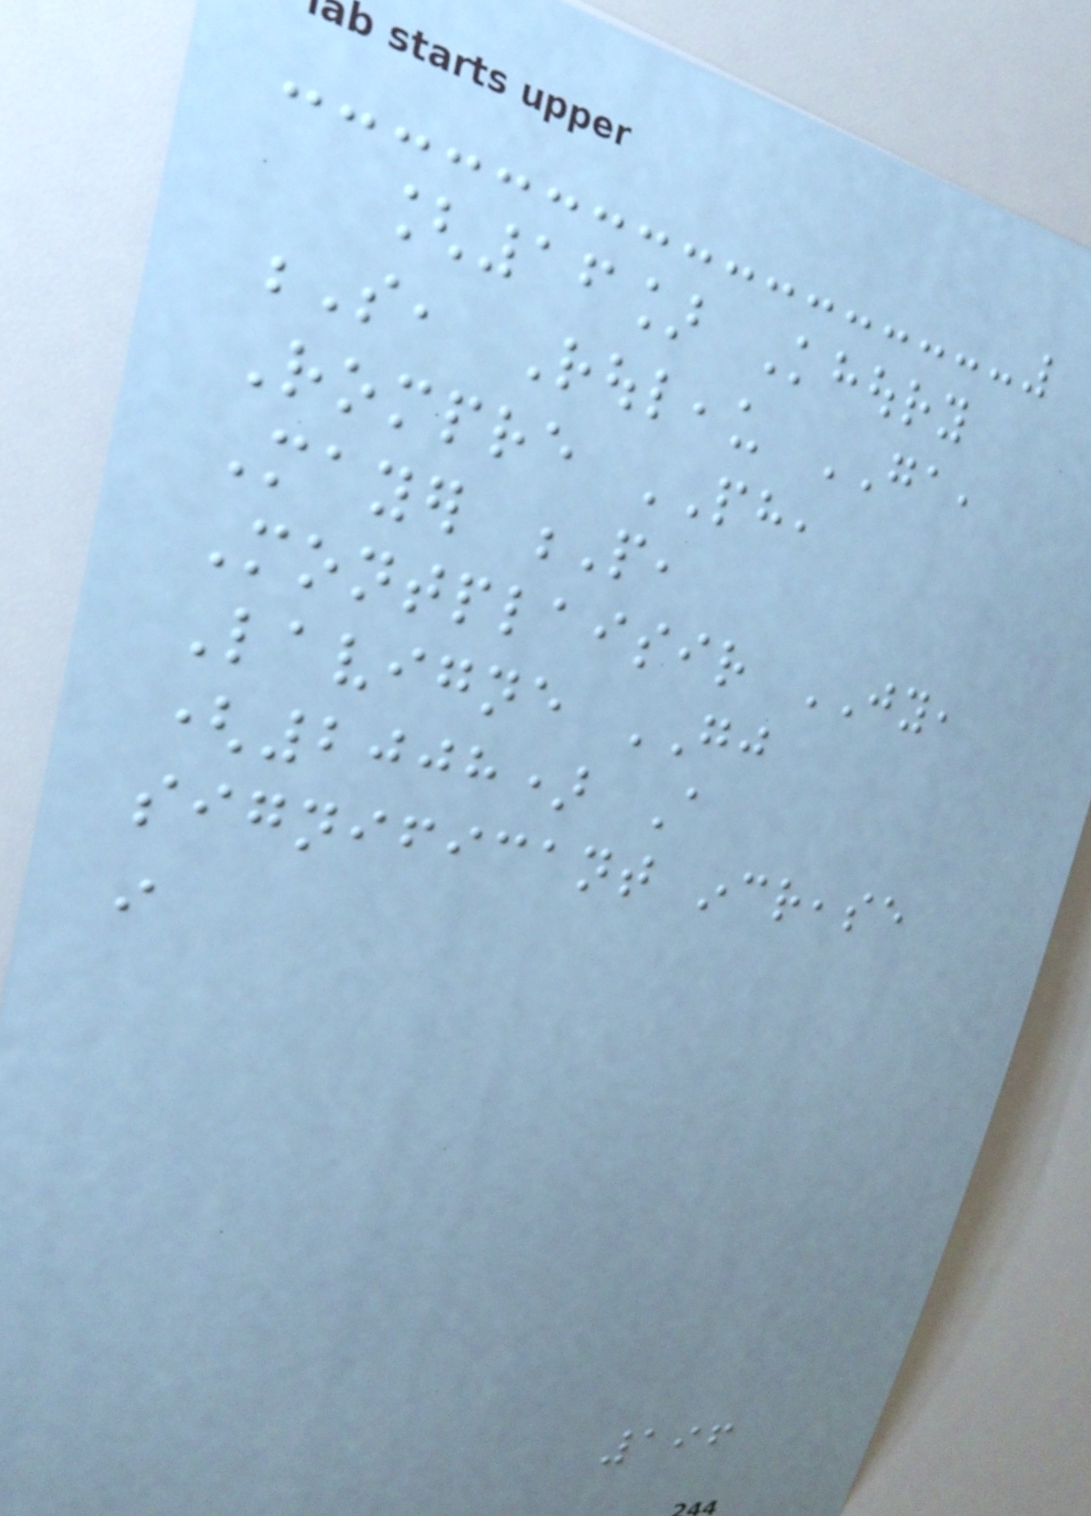[16] Khoury
S, Rouleau GA,
Rompre PH,
Mayer P,
Montplaisir JY,
Lavigne GJ
(2008) A
significant increase
in
196
